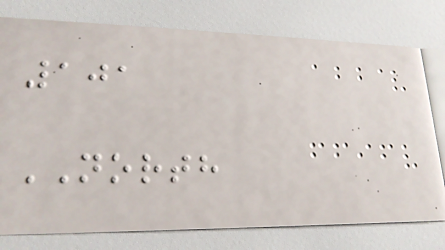101
NORTH
